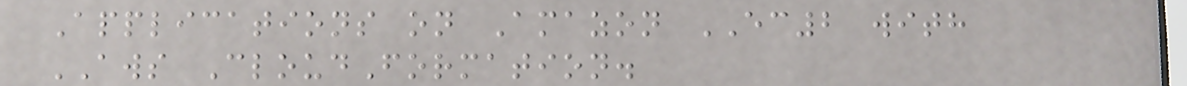Applications on Amazon EC2 with
AWS CloudFormation.
